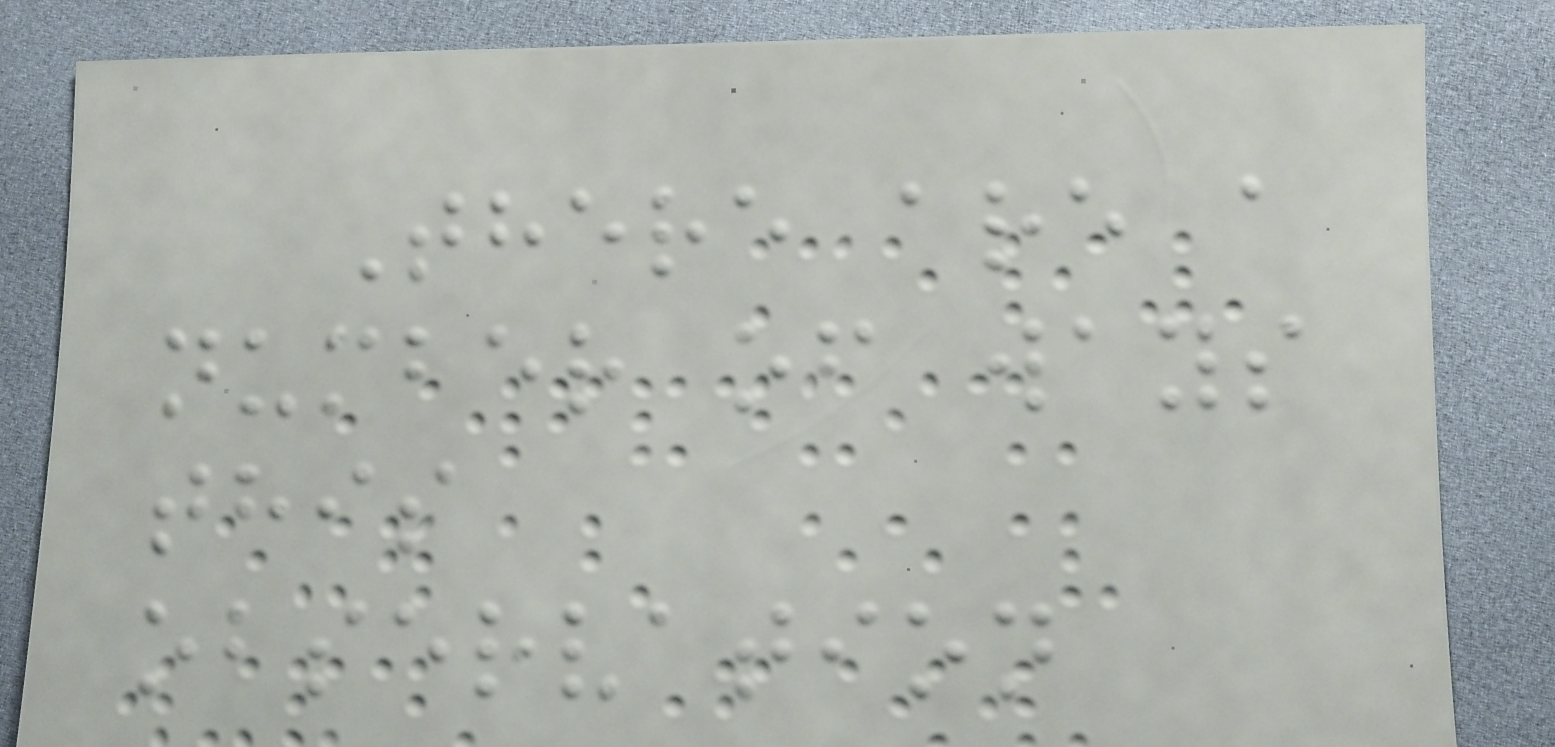There are a
number of ways
this
observation
